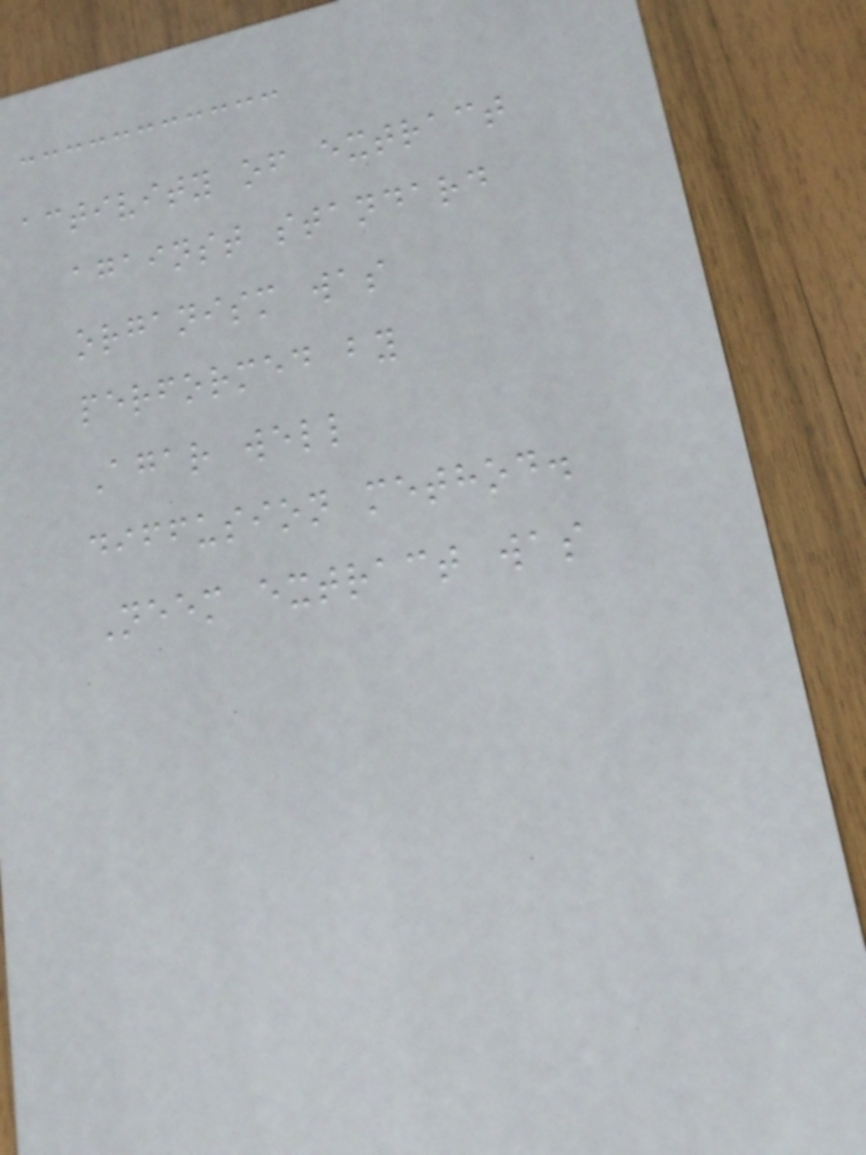activity of extract
against standard
organism was
performed by
Agar well
diffusion method.
Neem extract was
